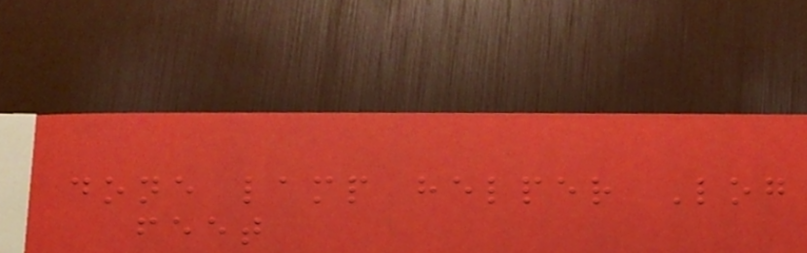done lamp helper Log
feet
